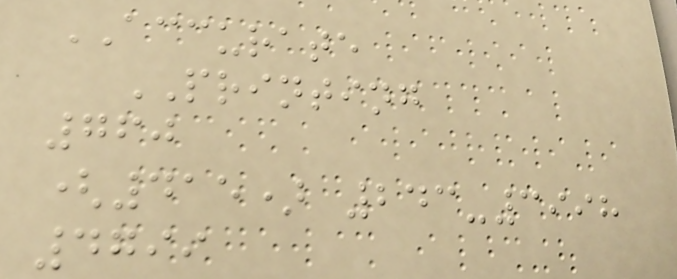ACCURATE
PRINTING
760
(415) 243-3998
4799
